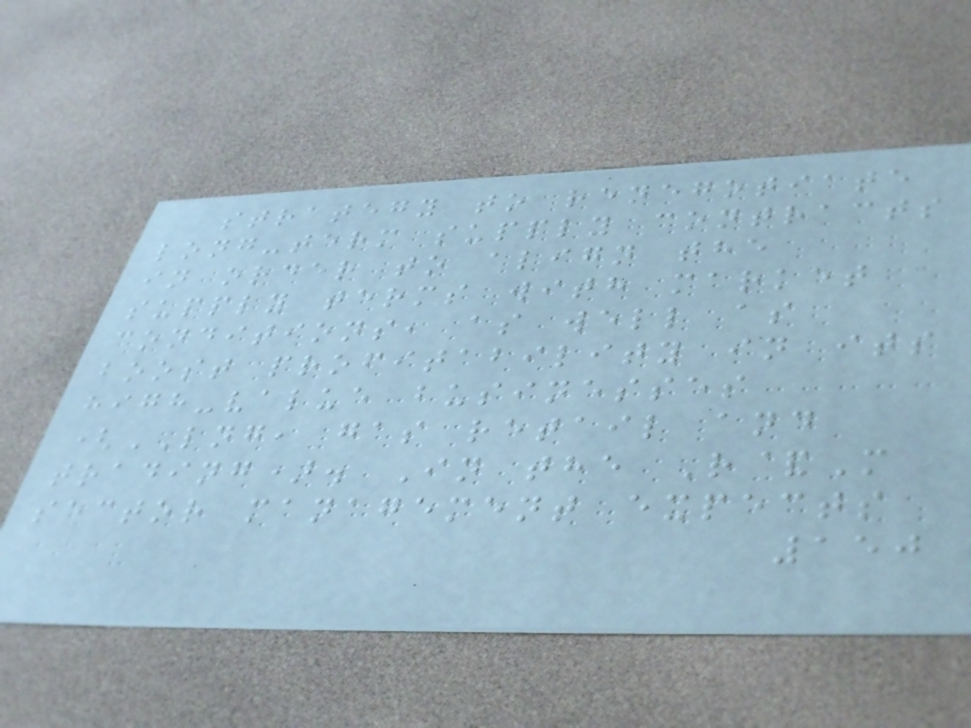strategy to renegotiate
long-term supply contracts
in order to align the
supply terms with market
conditions, as well as
boost profitability in its
high-value businesses
(LNG, gas retail and
trading). In the R&M
sector management expects
150
